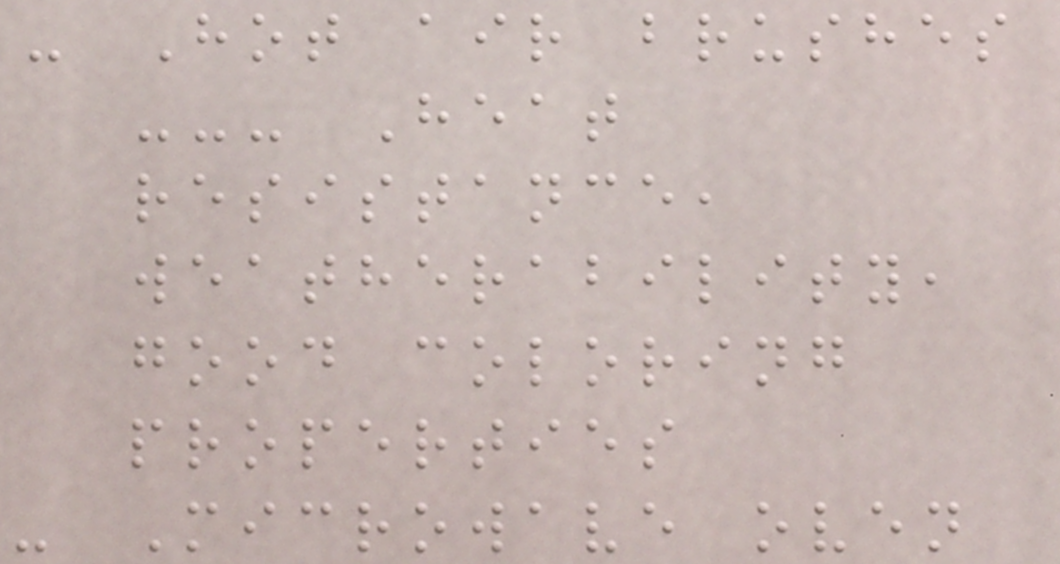- Hot air brushes
--- Heat
resistance,
weatherability,
good coloring
properties
- Microwave oven
